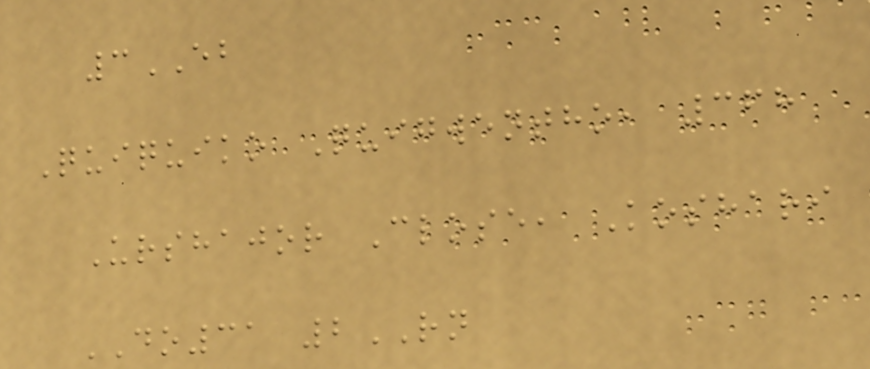3EB
Quiquiko Quigwentho, 368
Urshajor Close, Koshari
DO31 2RN
